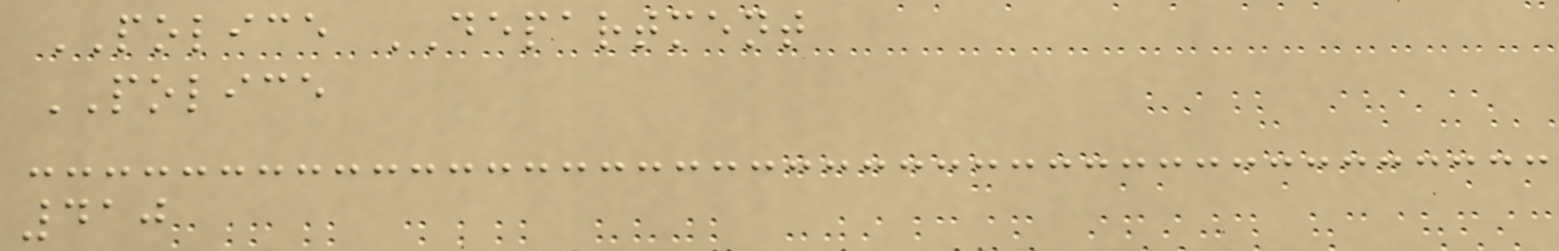POLICE DEPARTMENT
POLICE
410
